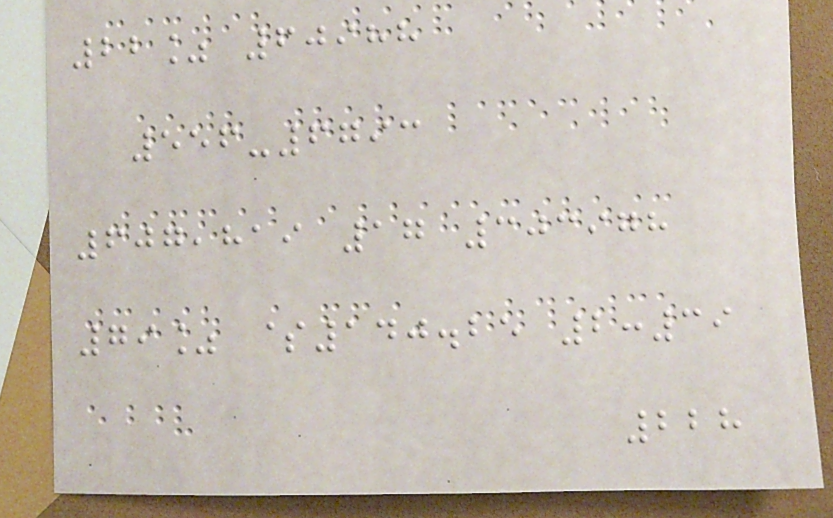22% 60988
556-6793
607,819 17 303978
79% $140.25 2:39
228
